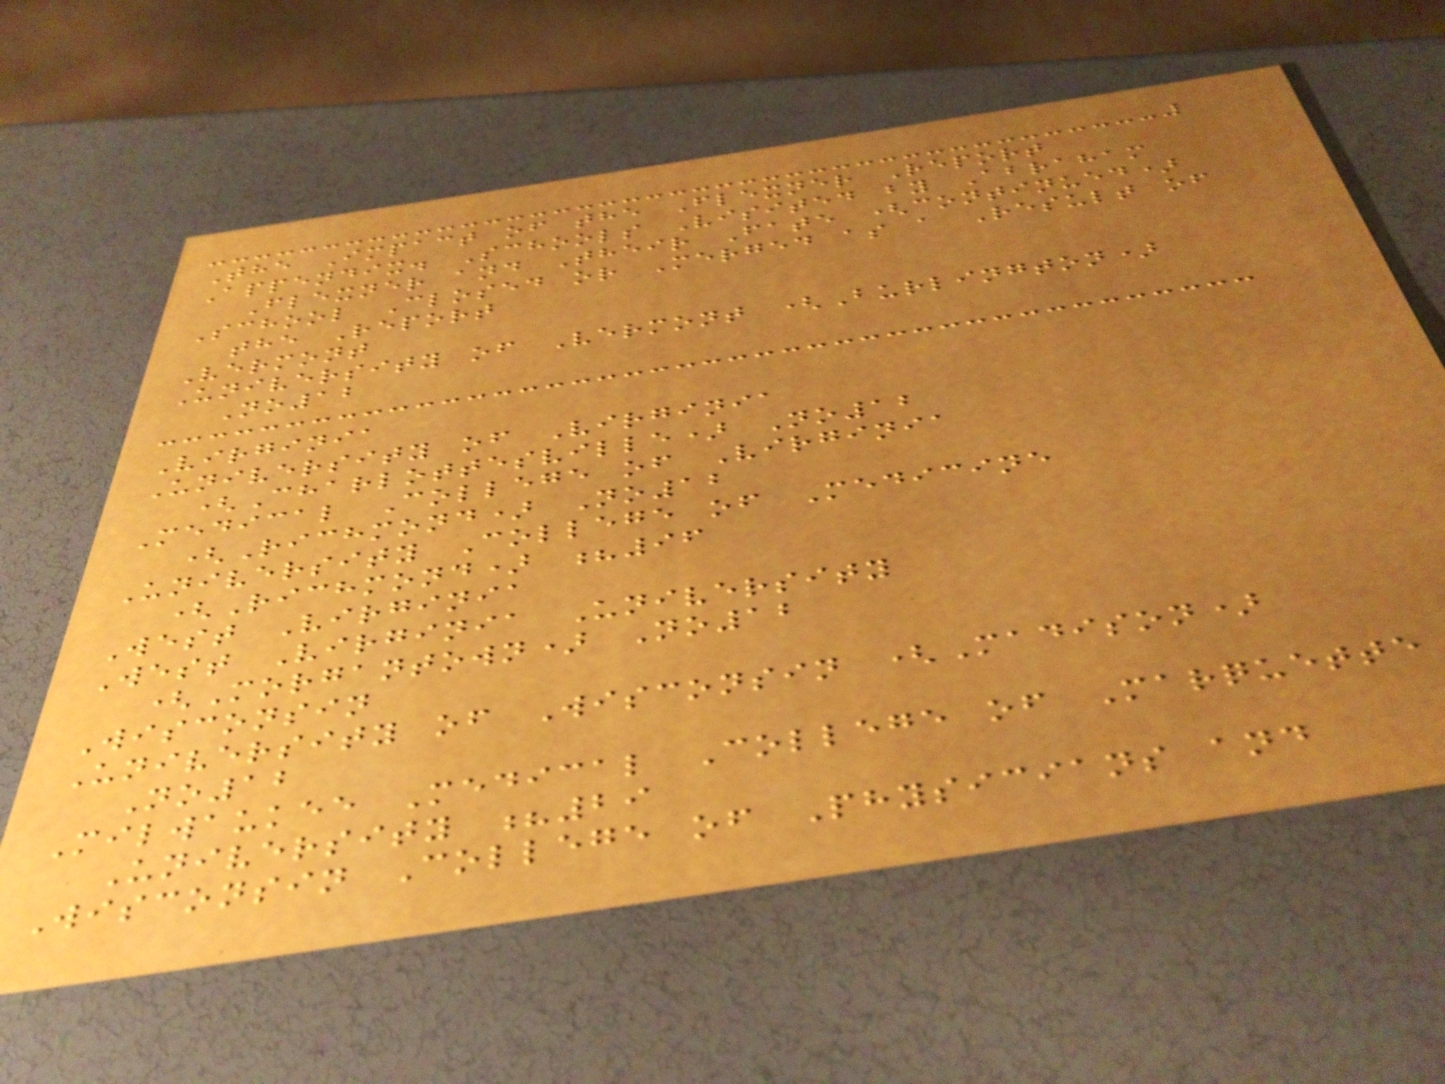The Impact of the Flexner Report
Appendix. Schools Visited by Abraham
Flexner and Their Fate (continued)
School Closed or Merged as a Result of
the Report
Vermont
University of Vermont (Burlington)
No12
Virginia
University of Virginia
(Charlottesville) No12
Medical College of Virginia
(Richmond) No12
University College of Medicine
(Richmond) ?96
West Virginia
West Virginia University
(Morgantown) No12
Wisconsin
University of Wisconsin (Madison)
No12
Milwaukee Medical College of Marquette
University ?29
Wisconsin College of Physicians and
